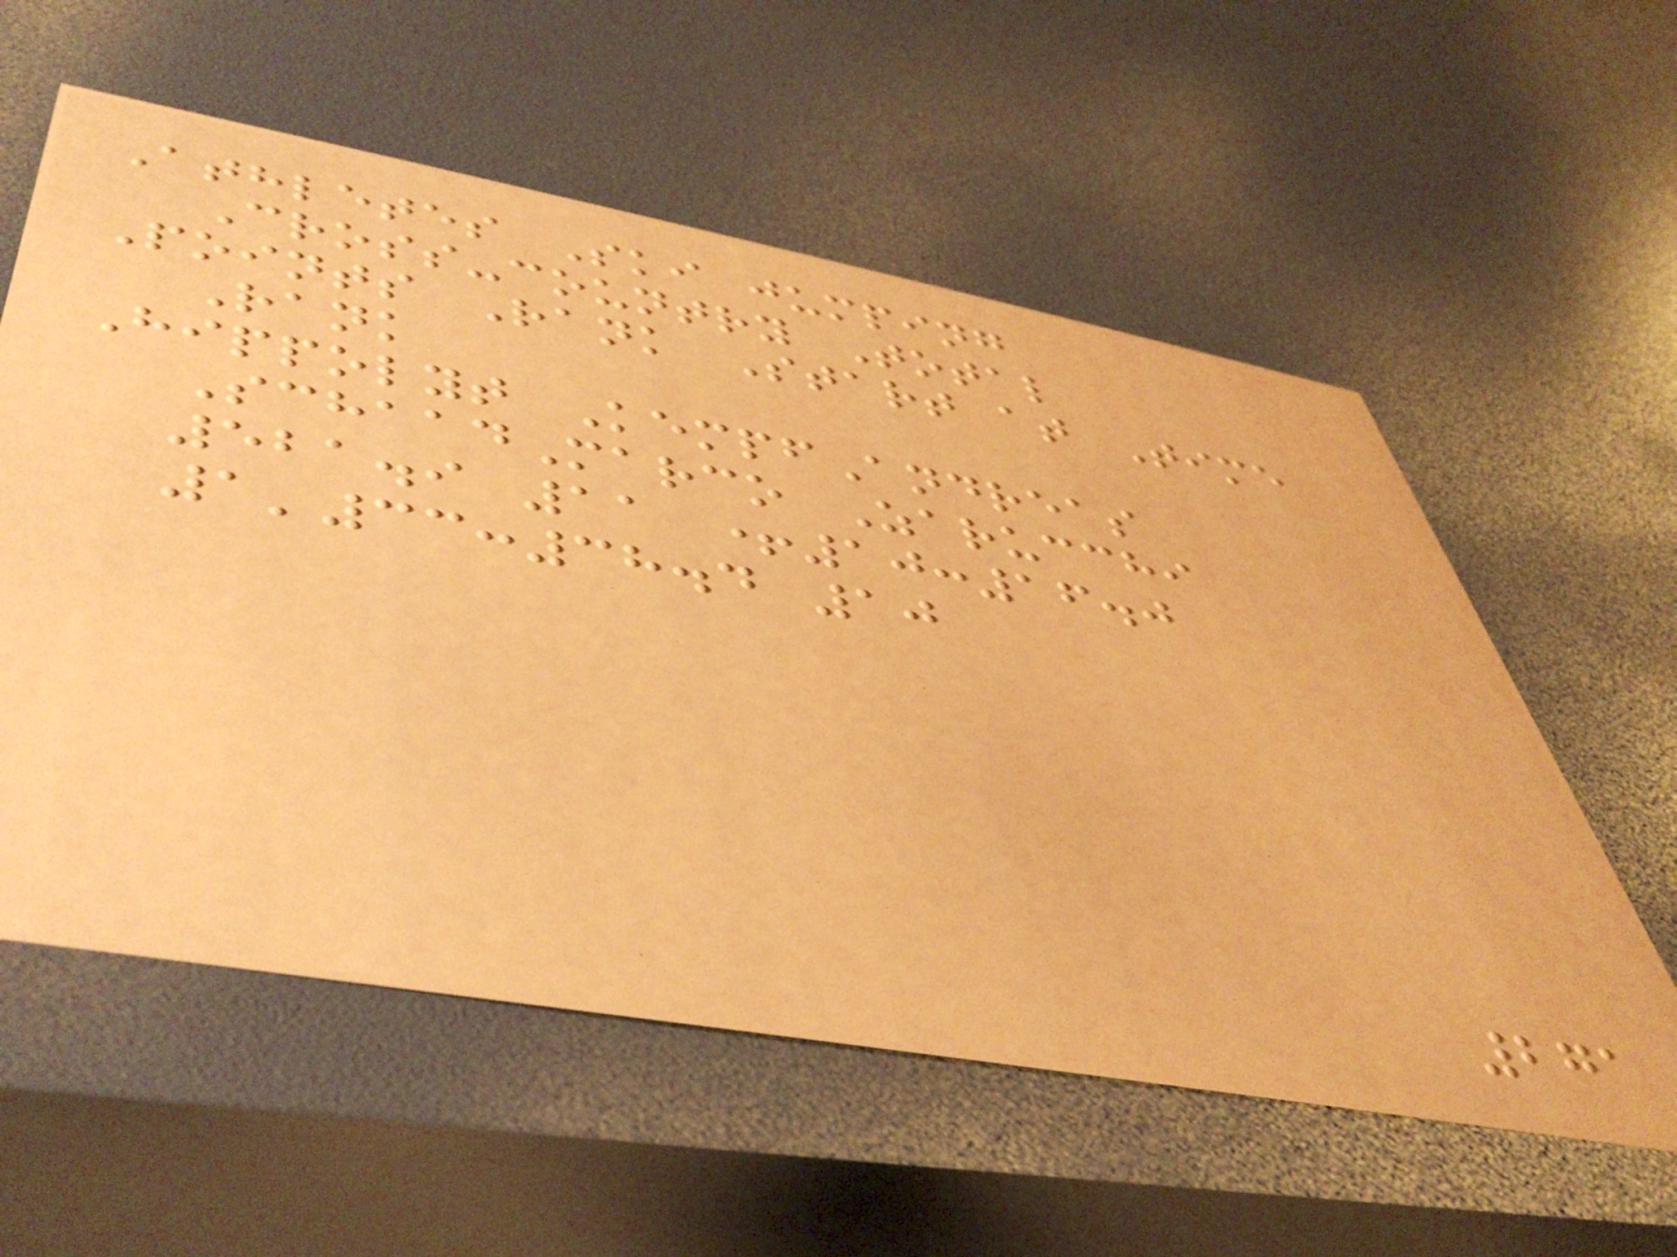Athletes Ski jumping
Cross-country Total
Points Rank Start at Time
Rank
Hippolyt KempfAndreas
SchaadMarco Zarucchi
521.9 11 +10:16.0
1'33:38.4 10
271
